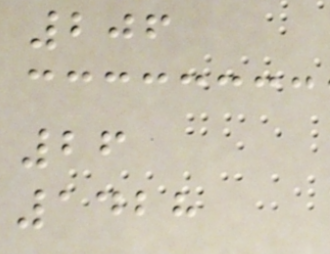206
26
1428
